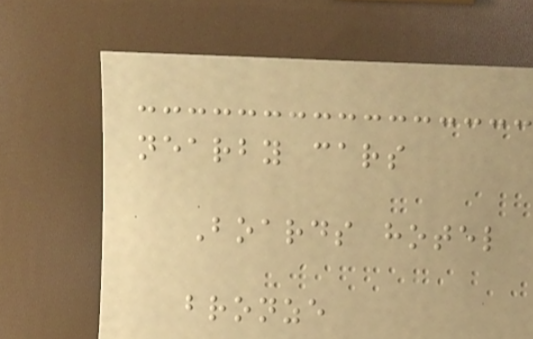nearby cars
Boards hotel
bronze
